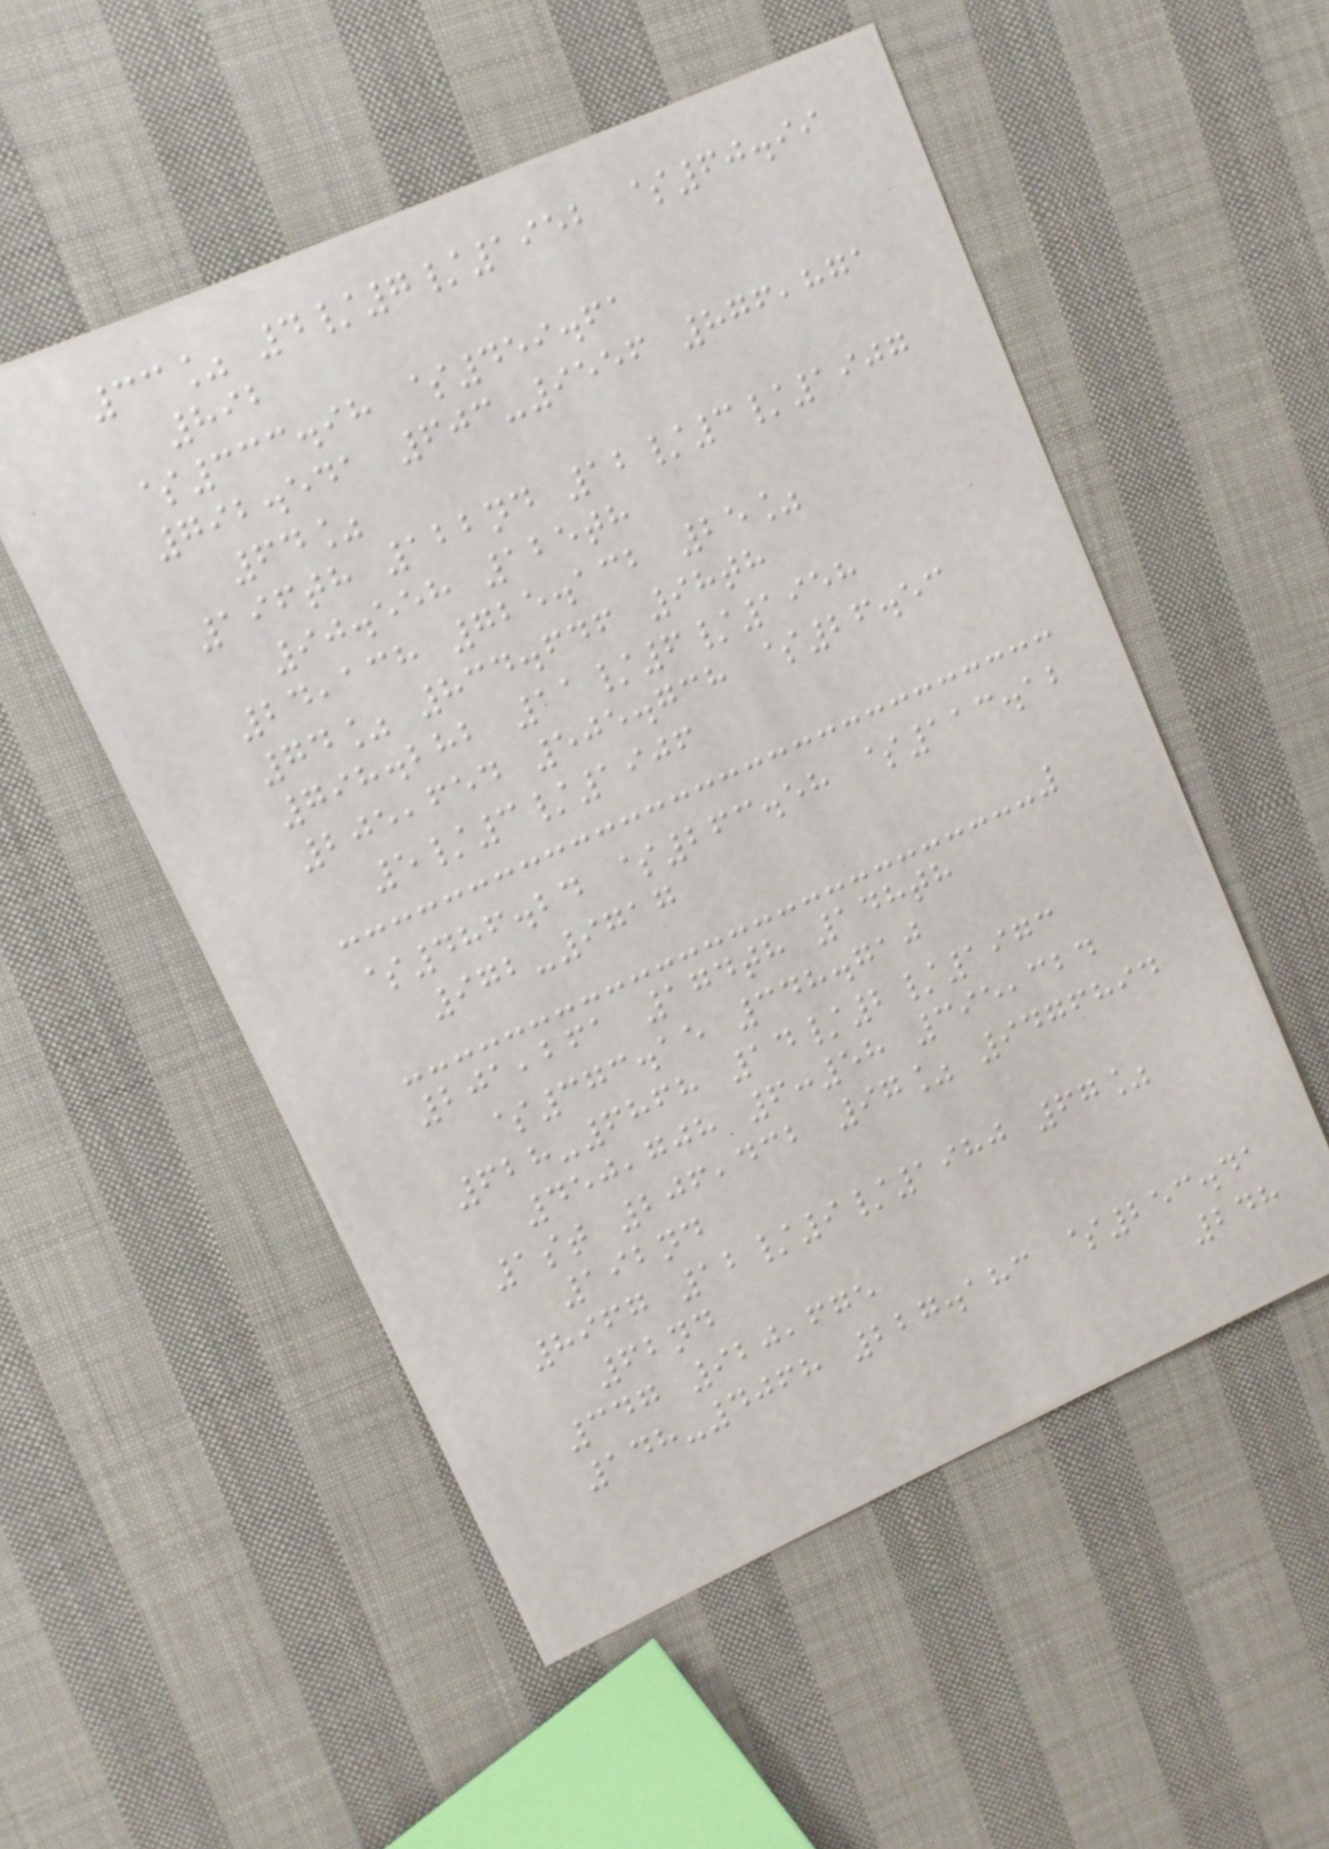33% 4/7/1952 $60.99
892
$333.98 $459.61
792.541 603-9556 876,871
64%
196th 122nd 12/3/1907
90.558 125th
24,138 725.132 25%
74% 834.646 98th
798.282 11/6/1958
205,654 505.738 $26.53
5/3/1906
$486.24 $263.58 $113.12
972-9717
201,261 174th 148th
$373.15 348.710
628-6868 14/2/1973
450,708 6:58 395,324
1st 206,432 97% 9476894
192nd
8967 12/9/1980 67%
62nd
347 920,675
148-4068 227.183 $253.41
248
